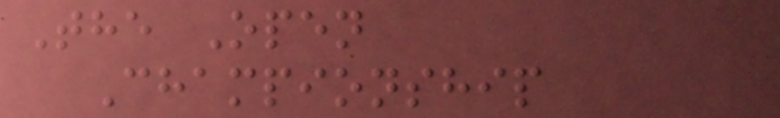The Open
Championship
